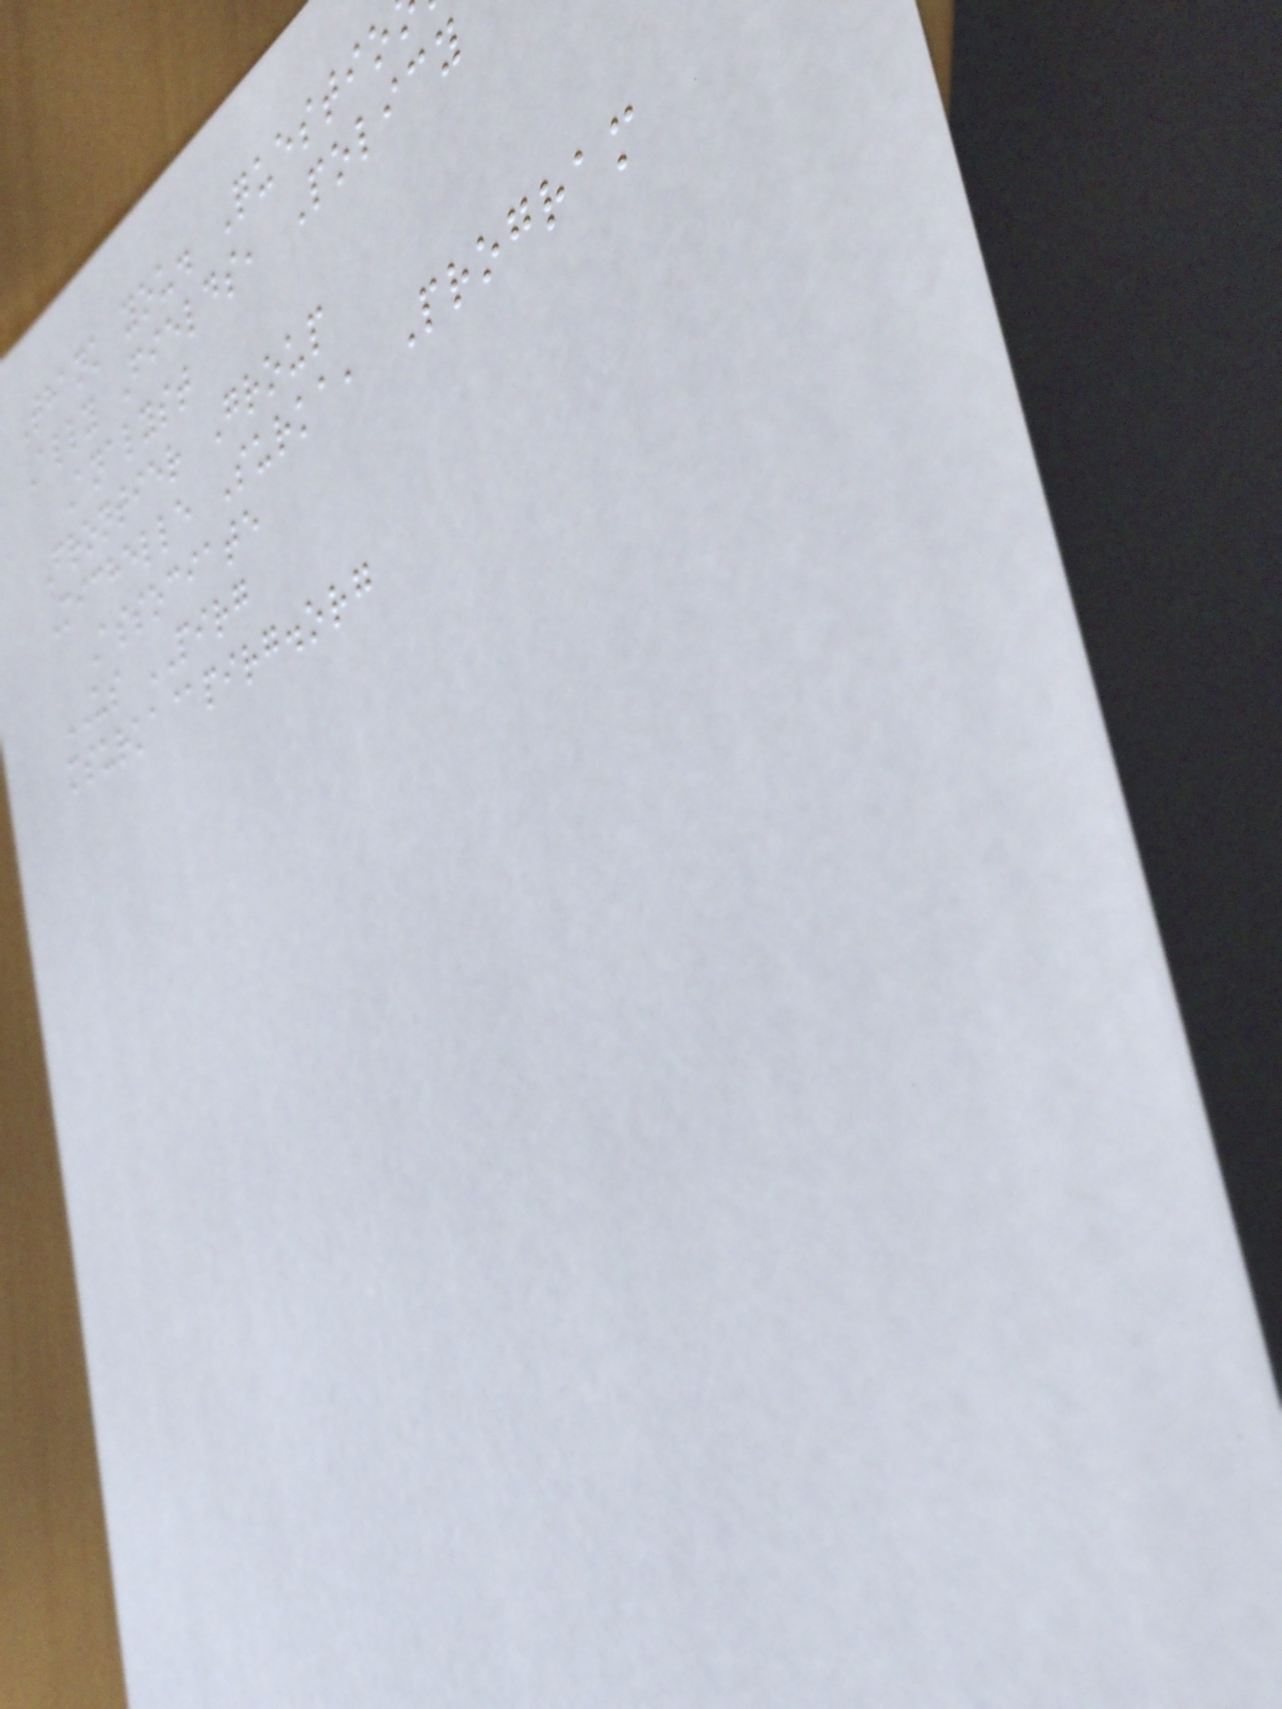Thank you. Questio
Ally Fields, Policy
Analyst
Frontier Group
Michelle Surka, Program
Associate
US PIRG
msurka@pirg.org
